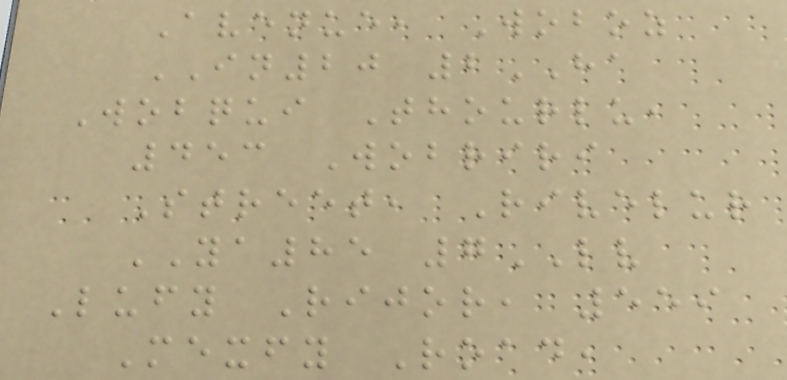Avenue, Woboz
IN20 2HA
Wobqui Thourlu,
453 Wobriri
Street, Rivelur
YA85 7LV
Lufy Rijor, 559
Mexfy Road,
